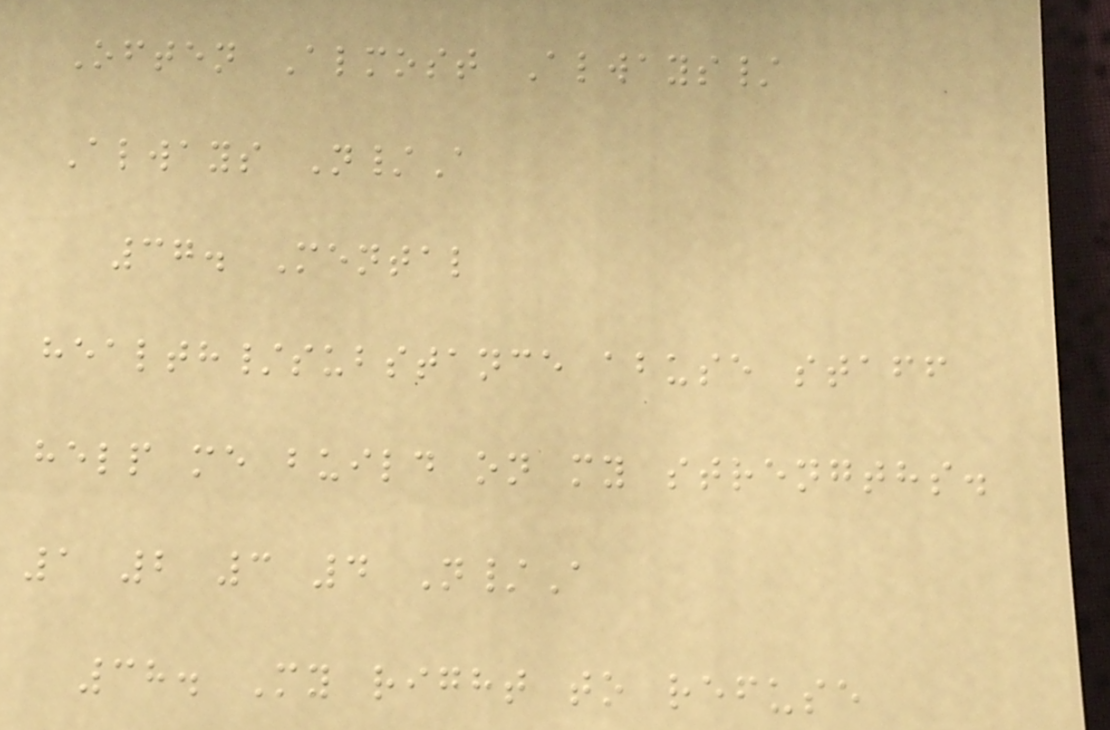Often Almost Always/
Always N/A
37. Mental
health/substance abuse staff
help me build on my strengths.
1 2 3 4 N/A
38. My right to refuse
